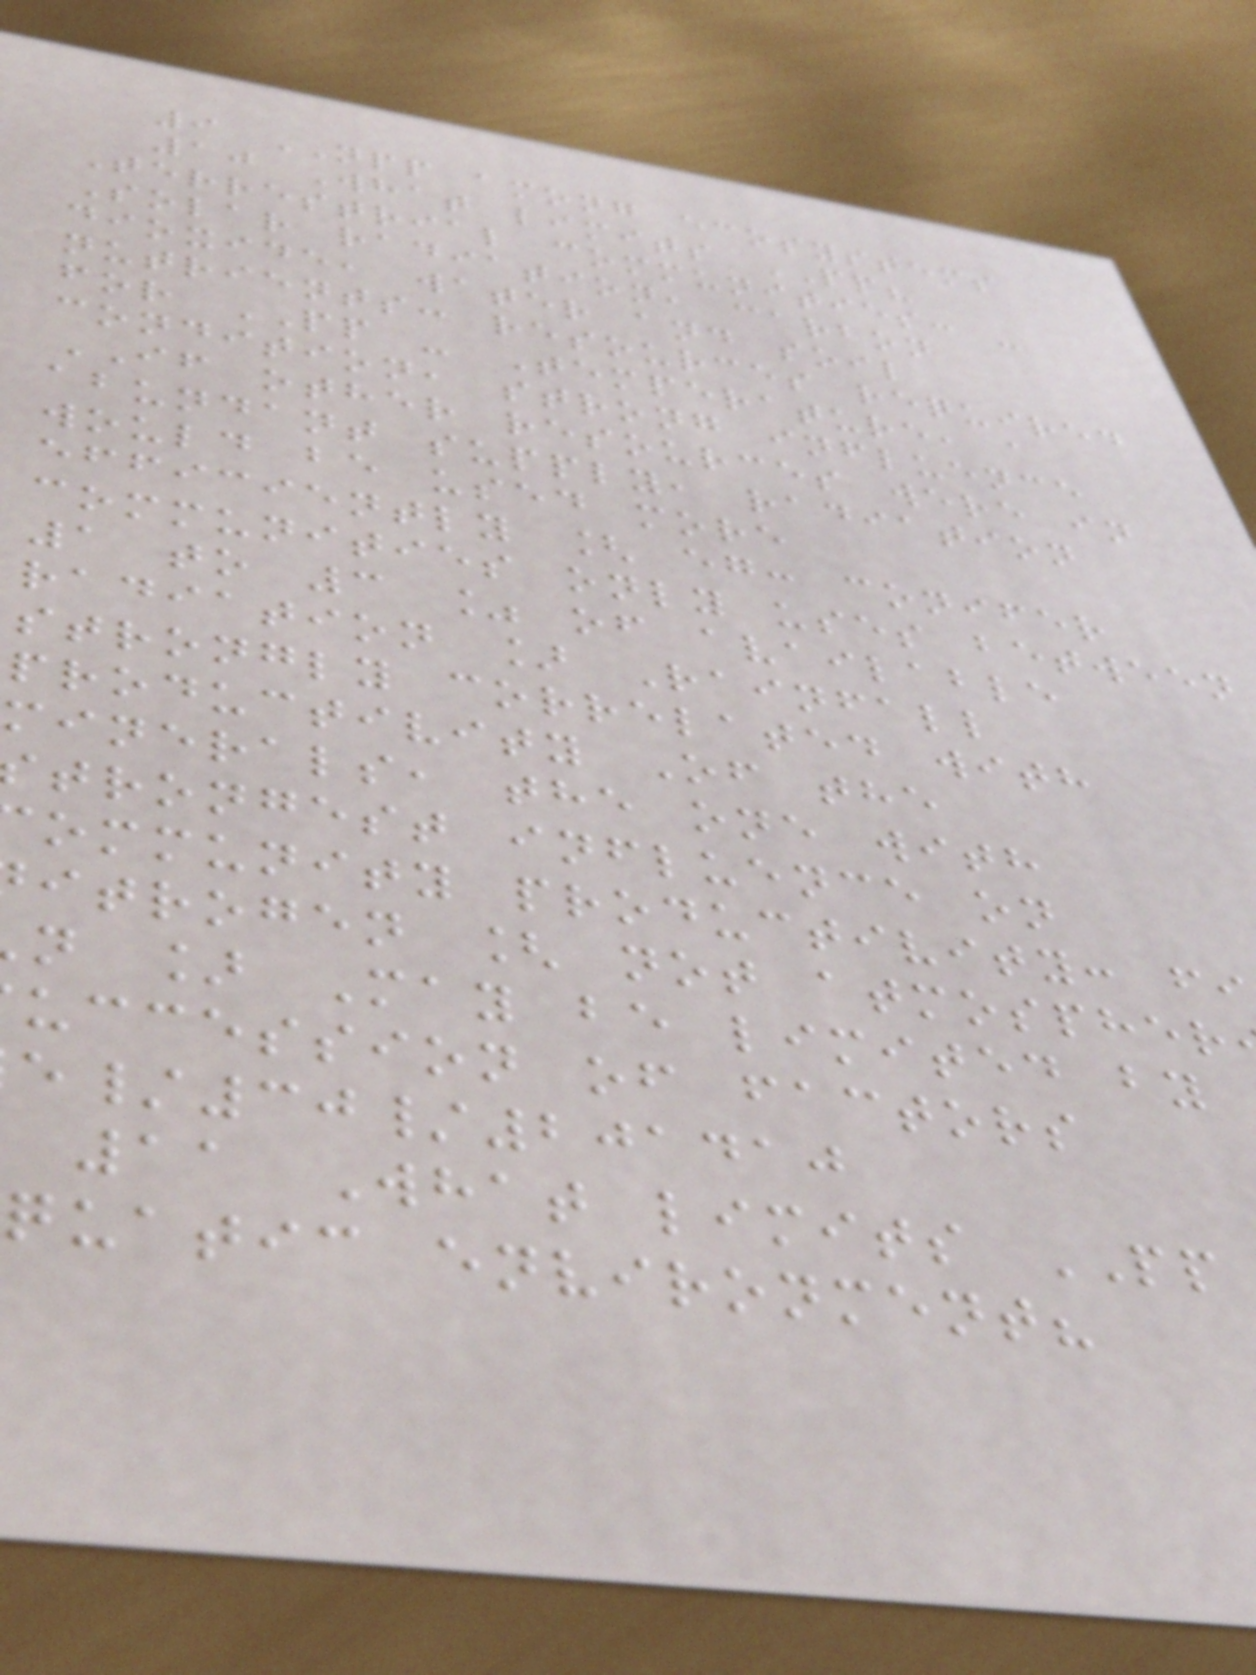9 NPP among ecosystems
10 What limits PP?
Terrestrial communities: -
Solar radiation, carbon
dioxide, water and soil
nutrients: resources required
for PP - Temperature, a
condition, strong influence
IF other resources were in
abundant supply, radiation
would be used more
efficiently [ eg: conifer
communities only uses between
1 to 3 % of available
radiation ] Rainfall
strongly correlated with
productivity Of the
minerals, the one with
trongest influence on
ommunity productivity: fi
itrogen [ not atmospher
n ] May be limited by
uccession of factors
/30/201410
11 What limits PP
quatic environment?
